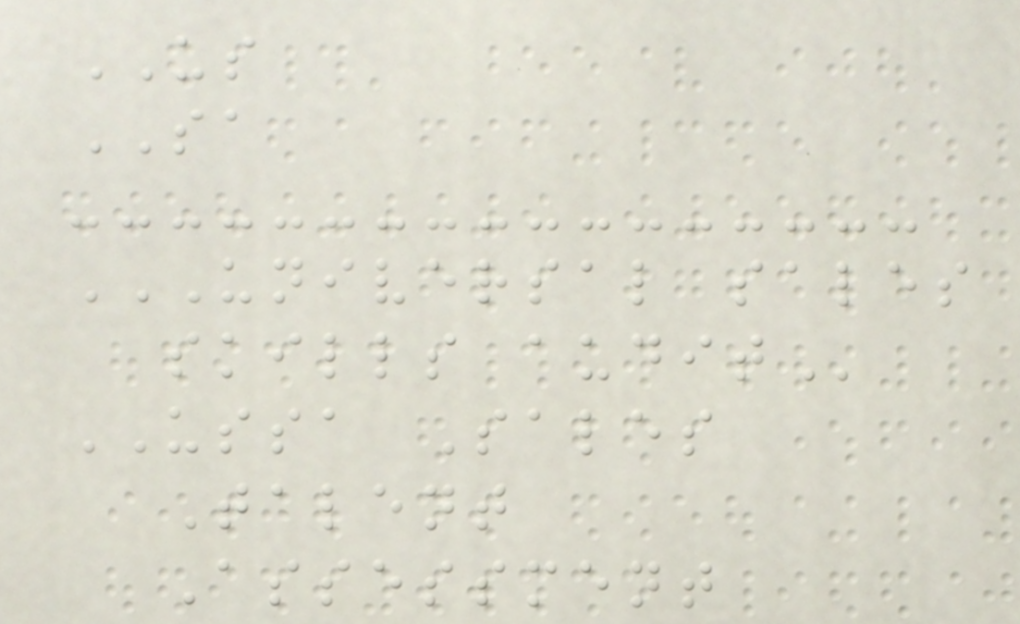US
SA
UNIVERSAL SALES
SKILLS AUDIT
USSA Sales
Talent
Assessment
